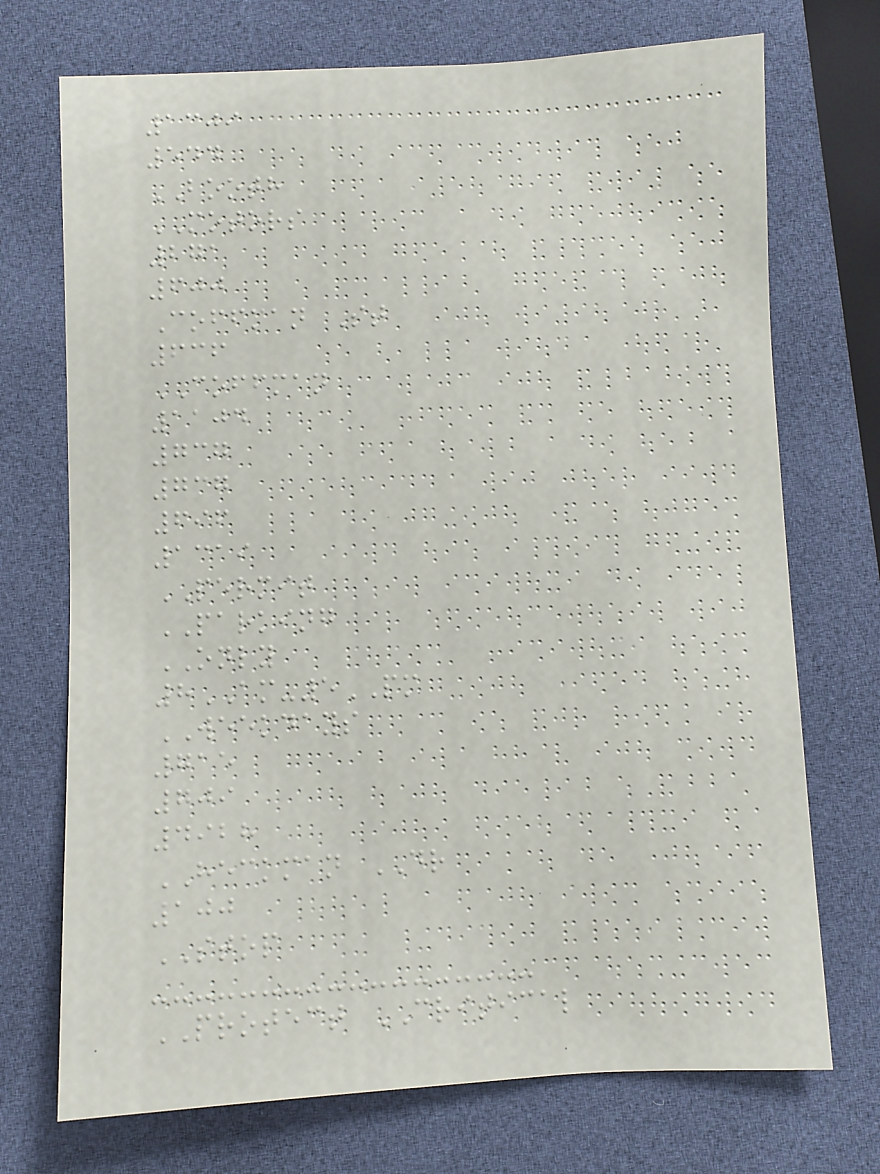1309
544
BOOTH
MOTORS
271
600
Coffman St
636
COFFMAN
1104
737
737
696
1319
PERMIT
PARKING
ONLY
8AM-5PM
WEEKDAYS
715
709
4928
HECKMAN DR
100
STOP
PROTECT CRITICAL
